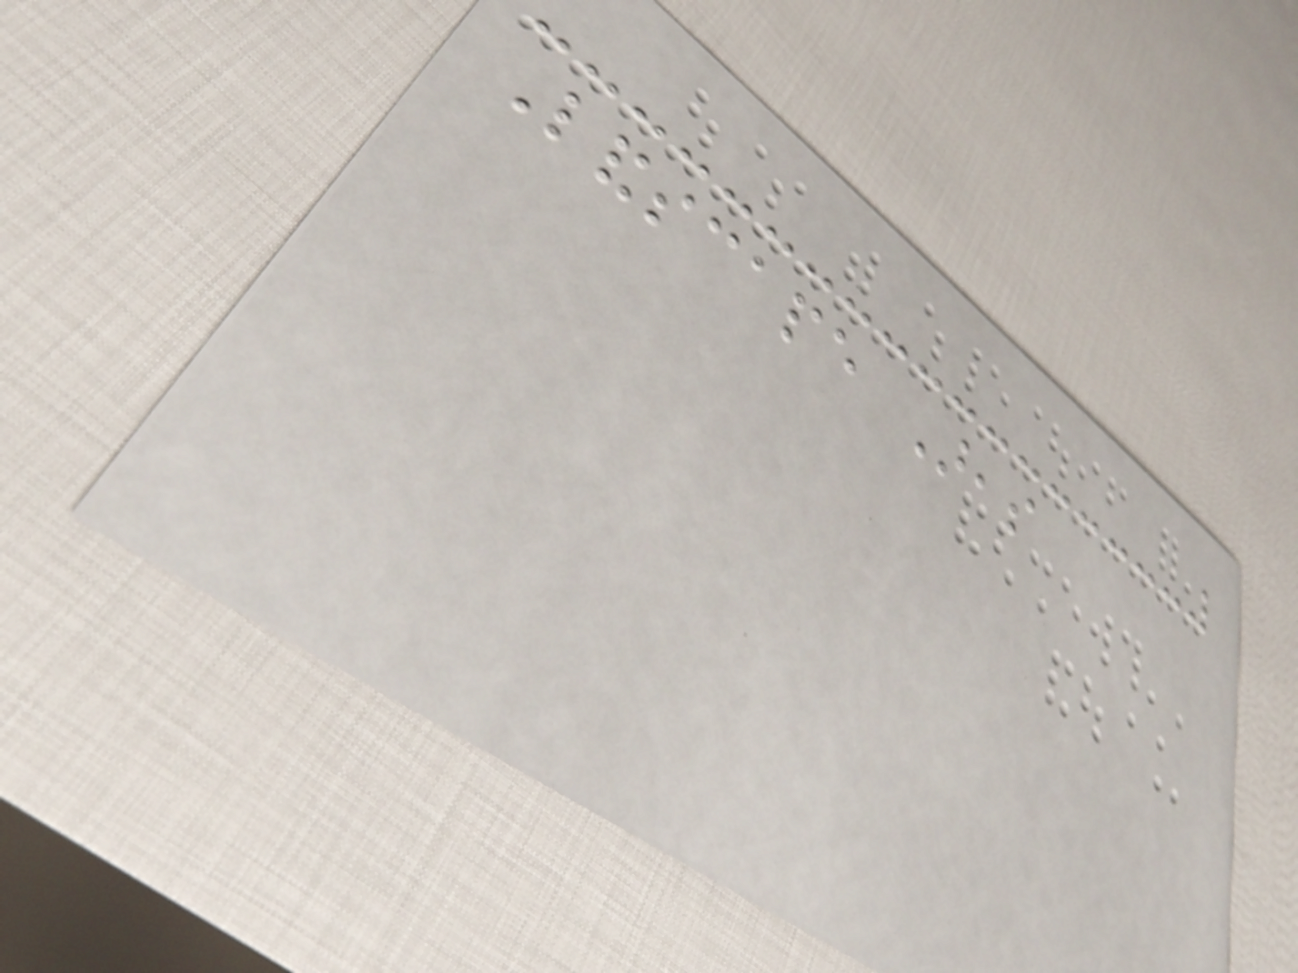Landscape Areas
